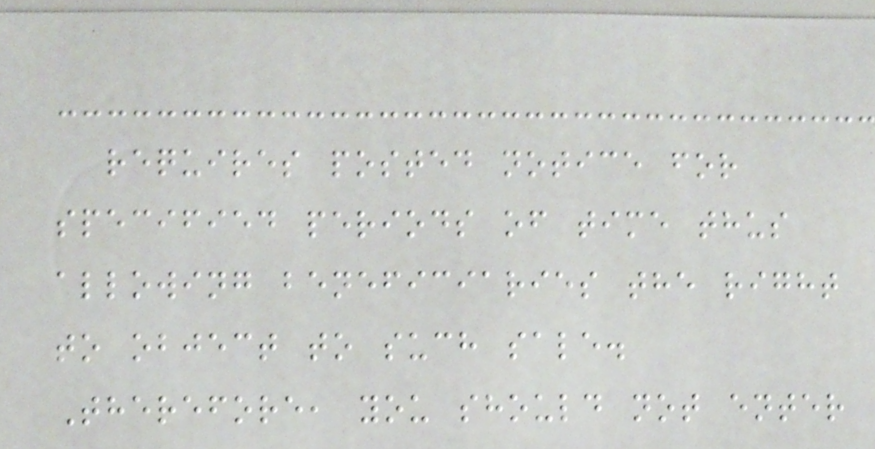requires posted notice for
specified periods of time thus
allowing beneficiaries the right
to object to such sale.
Therefore, you should not enter
